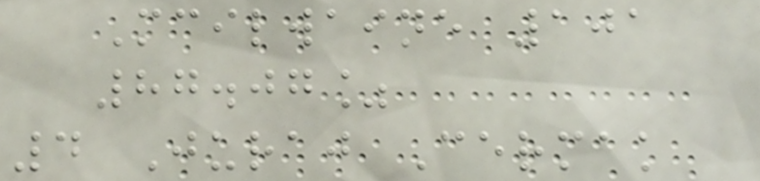Mcilwaine 101
87.07%
4 Juraj Cermak
